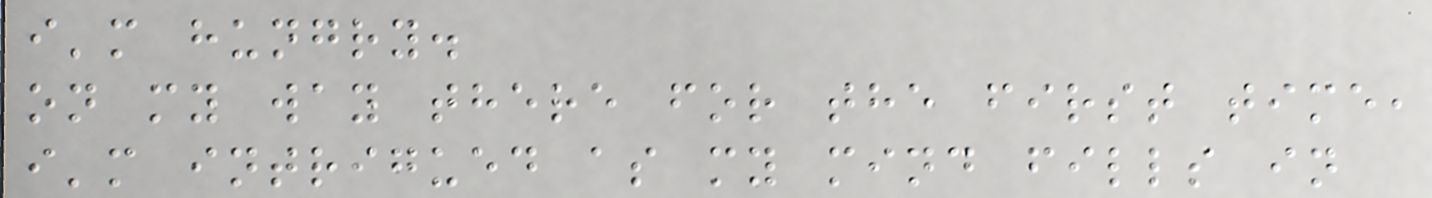i'm hungry.
on my way there for the first time,
i'm intrigued as my mind fills in
